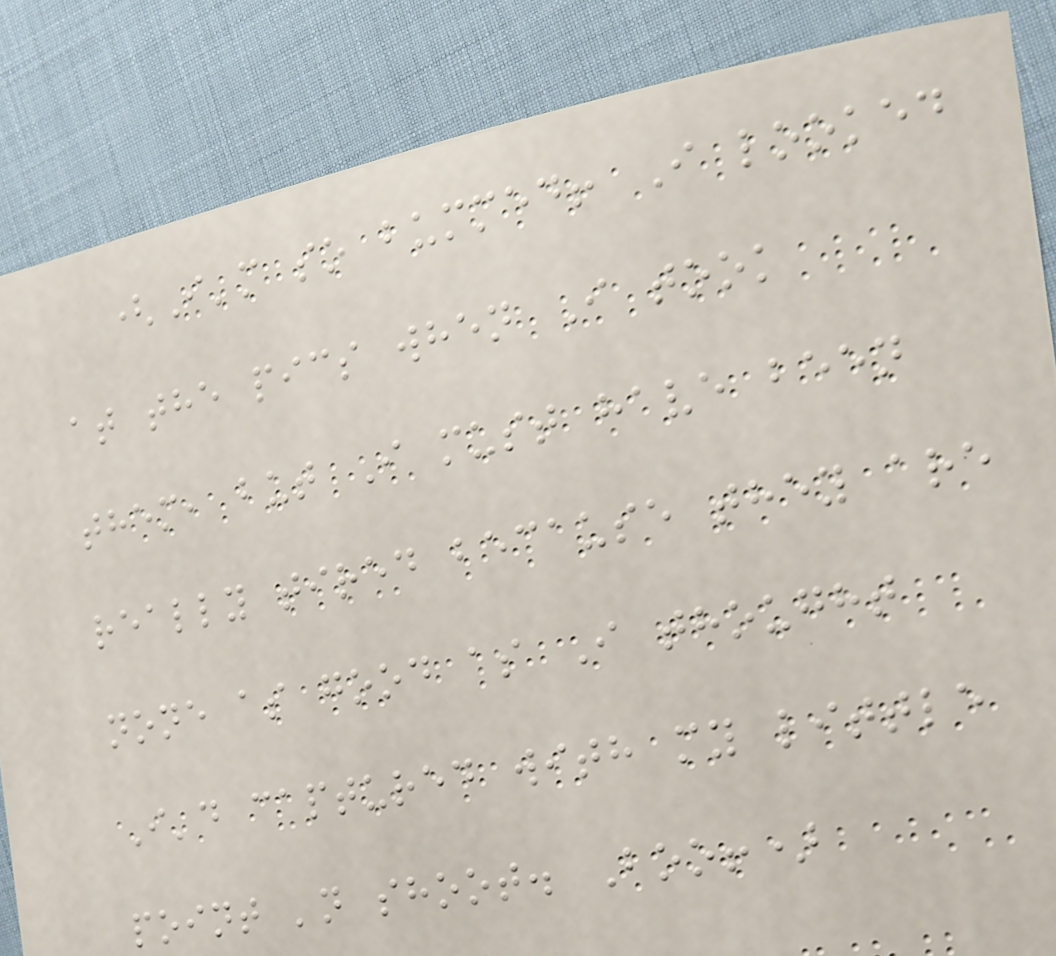(I'm so bummed! I looked
at the pics when I took
them, but I must have been
really tired because they are
none as good as I thought
I'd captured with my little
point 'n shoot. Boo!)
